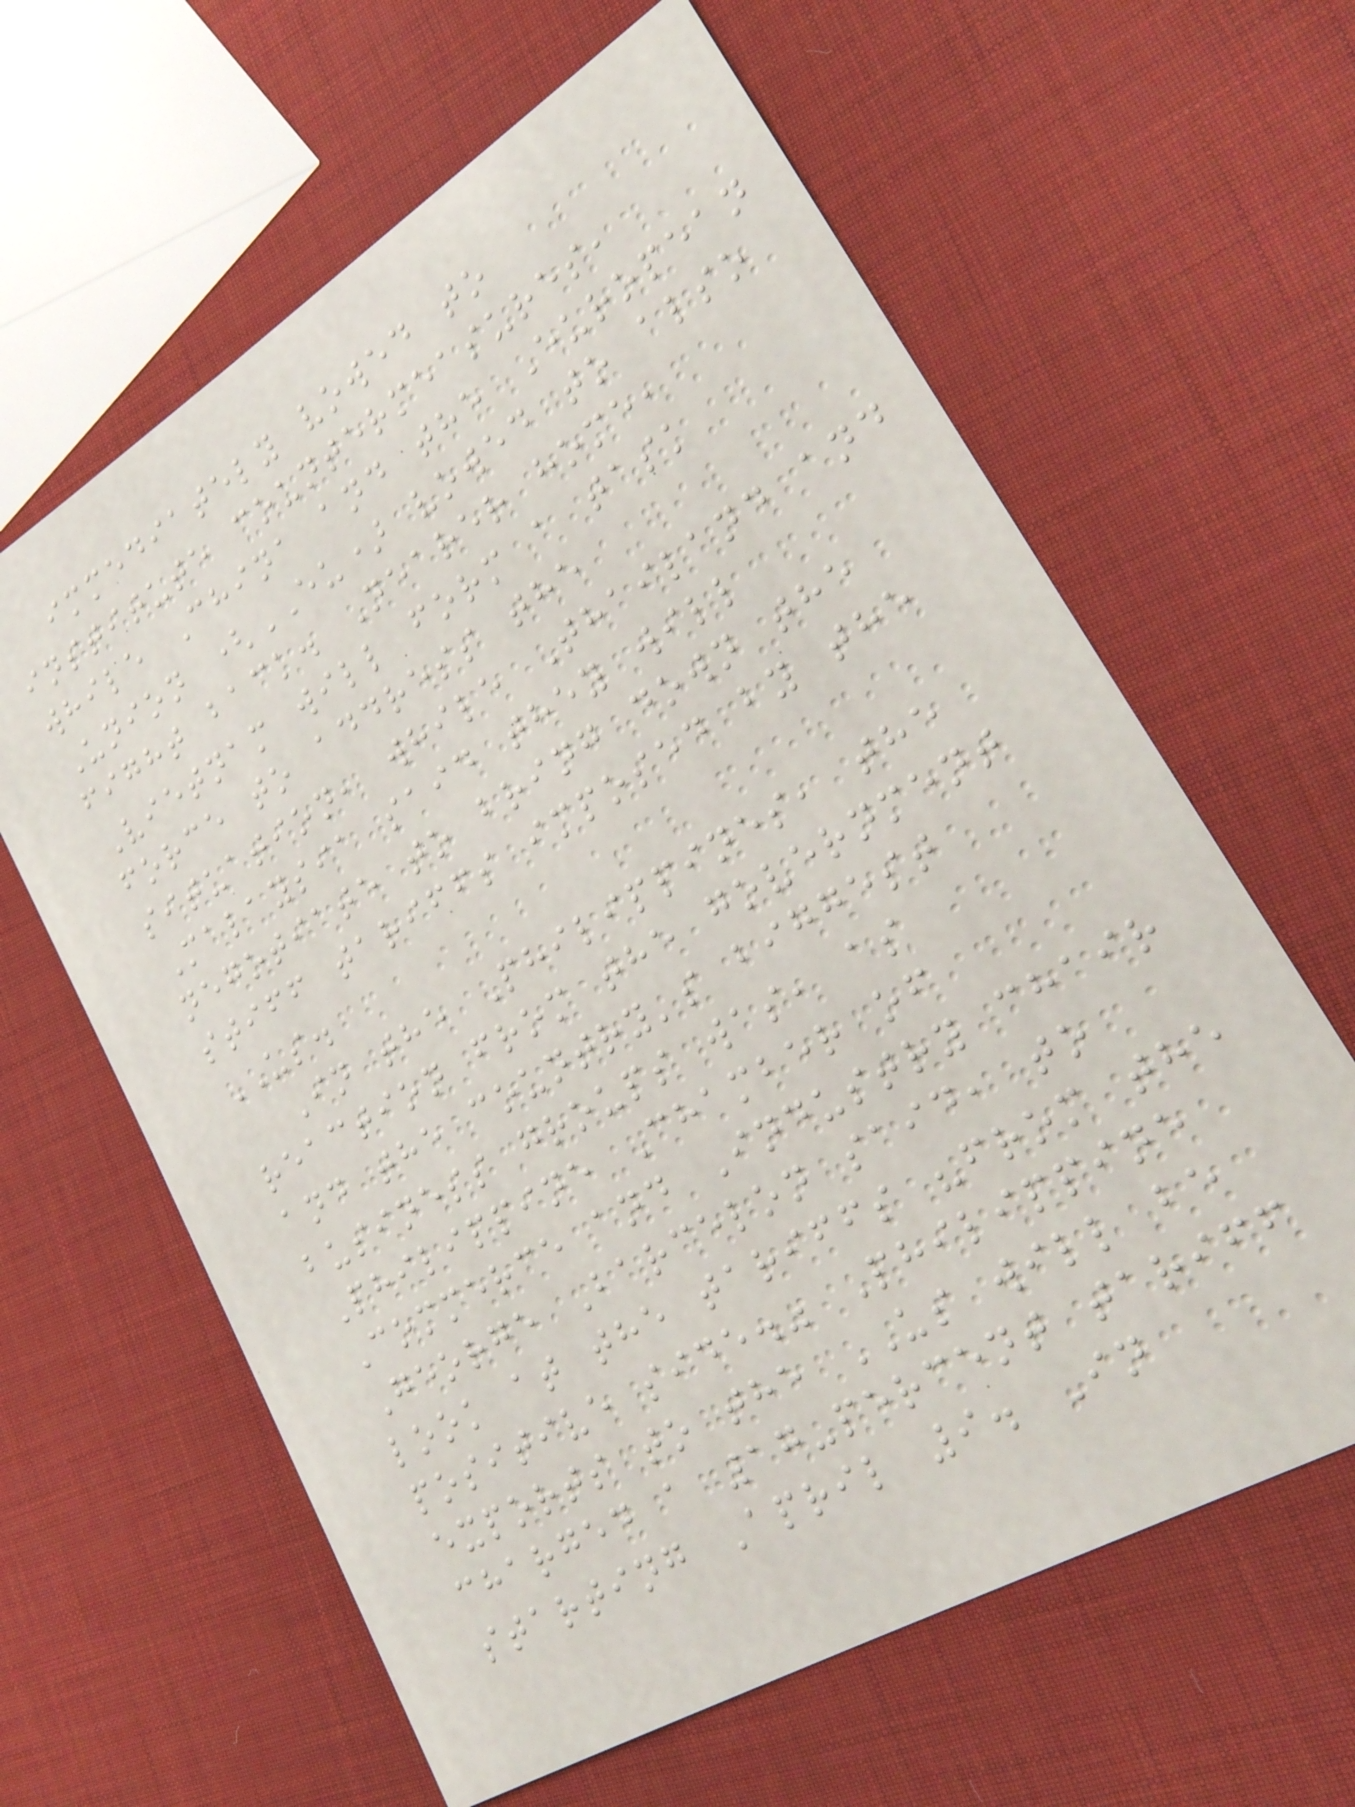immediately vowed to
institute countermeasures,
while China and the European
Union (EU) vowed to also
fight back. Nearer home,
Vietnam will form a task
force to address the
situation, while Thailand and
Malaysia said they will
negotiate to bring down the
stiff tariffs imposed by the
US.
In the Philippines, the
reaction from the government
and the country's biggest
business groups was, as
Philippine Chamber of
Commerce and Industry chair
George Barcelon said, to
look at the tariffs "from the
positive side." Philippine
exports to the US will be
charged a 17-percent tariff
starting April 9. In
